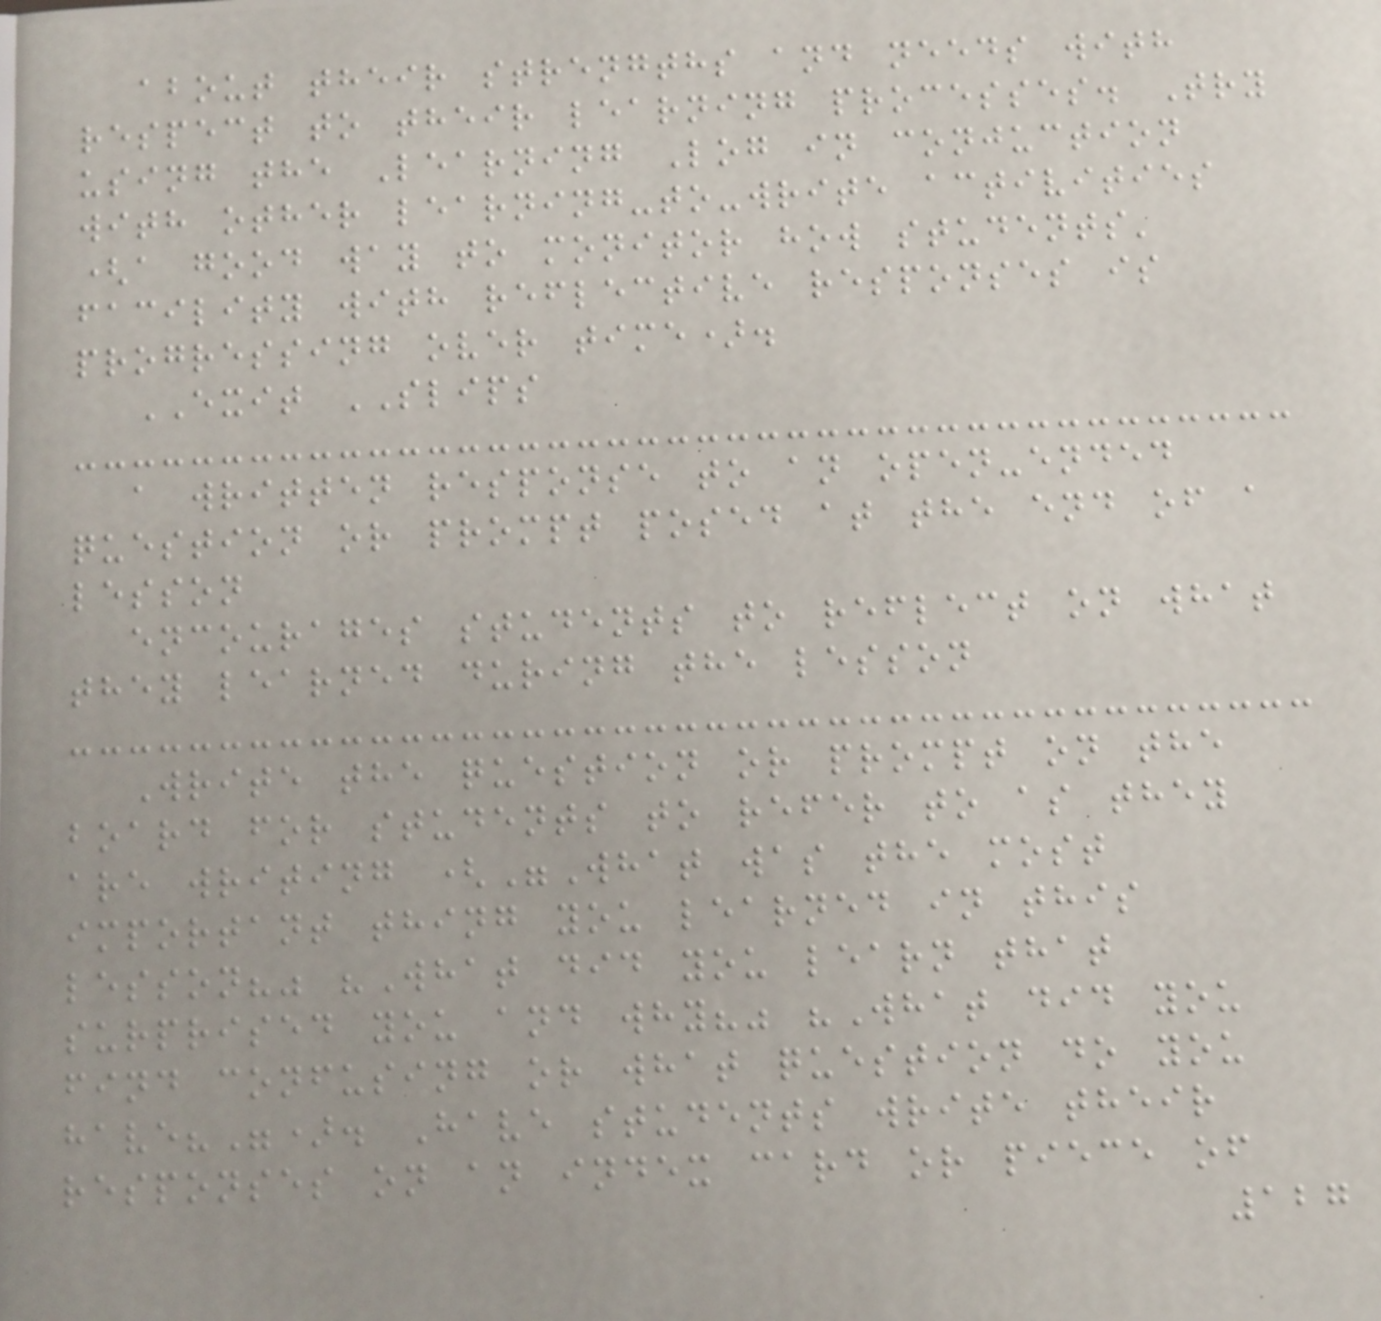about their strengths and needs with
respect to their learning processes. Try
using the Learning Log in conjuction
with other learning-to-write activities
(a good way to monitor how students'
facility with reflective responses is
progressing over time).
EXIT SLIPS
a written response to an open-ended
question or prompt posed at the end of a
lesson
encourages students to reflect on what
they learned during the lesson
Write the question or prompt on the
board for students to refer to as they
are writing ("What was the most
important thing you learned in this
lesson?" "What did you learn that
surprised you and why?" "What did you
find confusing or what question do you
have?"). Have students write their
responses on an index card or piece of
127
